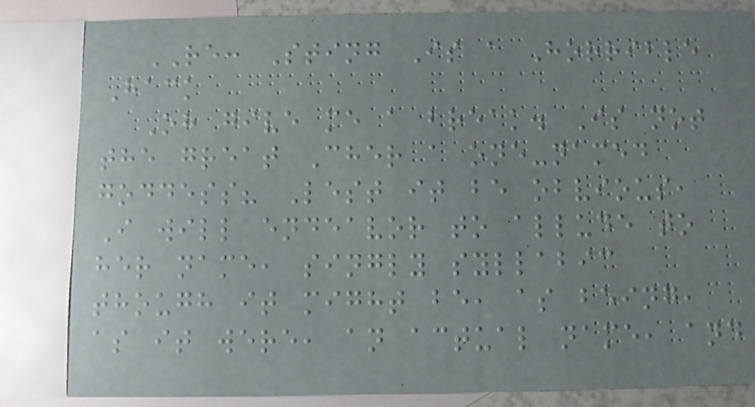RE: Sting Is a Horrible
Hack
Oh give me a break. Is not
the great Cher a one-named
goddess? Lest it be obvious,
I will endeavor to allude to
her name, singly syllabic
though it might be, as being,
as it were, an actual name, and
